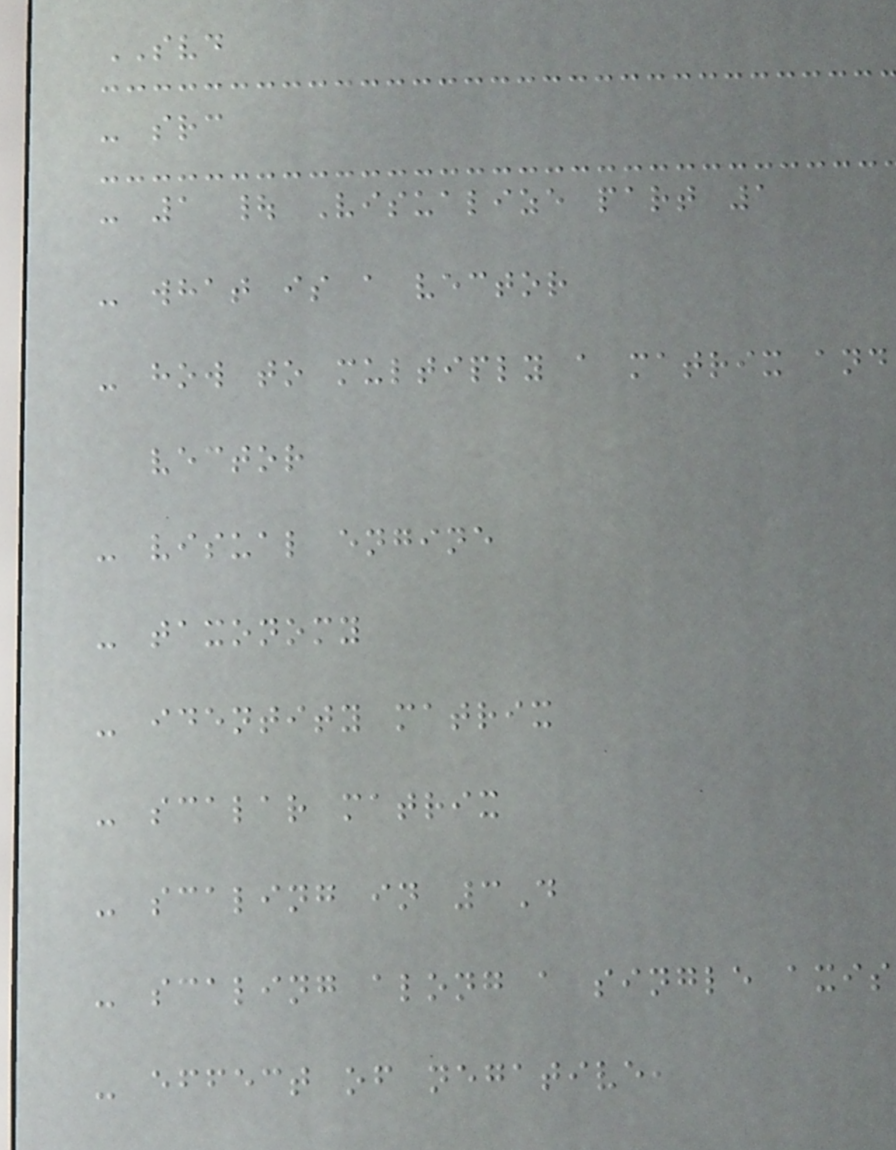SVD
- src
- 1 | Visualize part 1
- what is a vector
- how to multiply a matrix and
vector
- visual engine
- taxonomy
- identity matrix
- scalar matrix
- scaling in 3D
- scaling along a single axis
- effect of negative,
